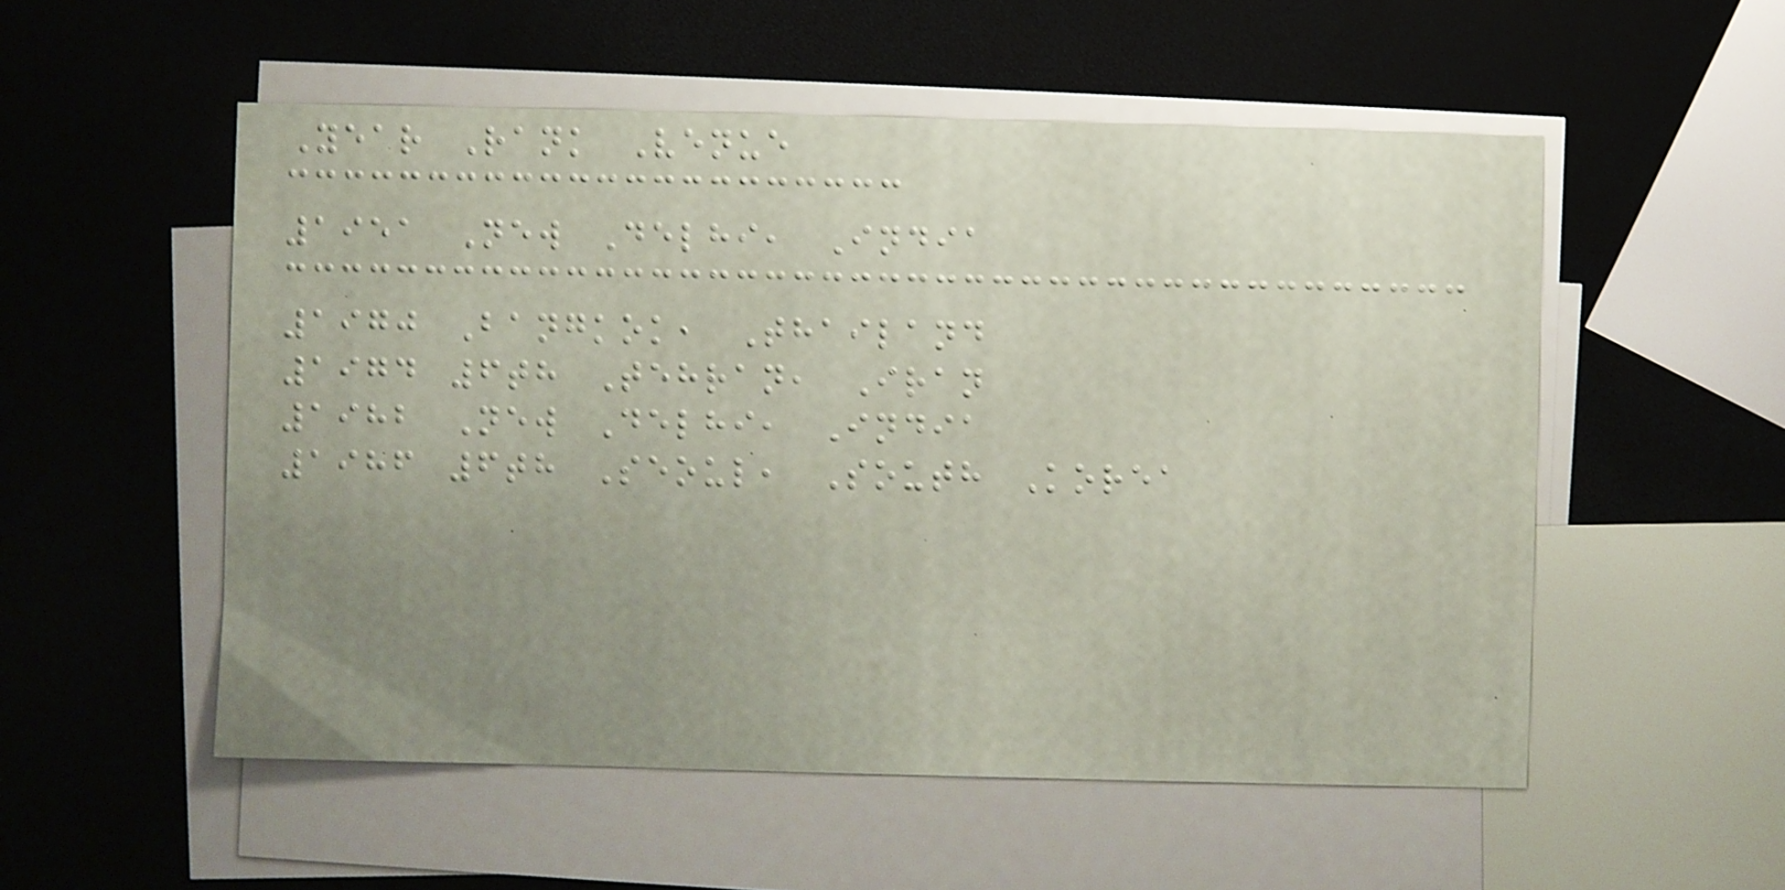Year Rank Venue
1951 New Delhi, India
1970 Bangkok, Thailand
1974 6th Tehran, Iran
1982 New Delhi, India
1986 6th Seoul, South Korea
